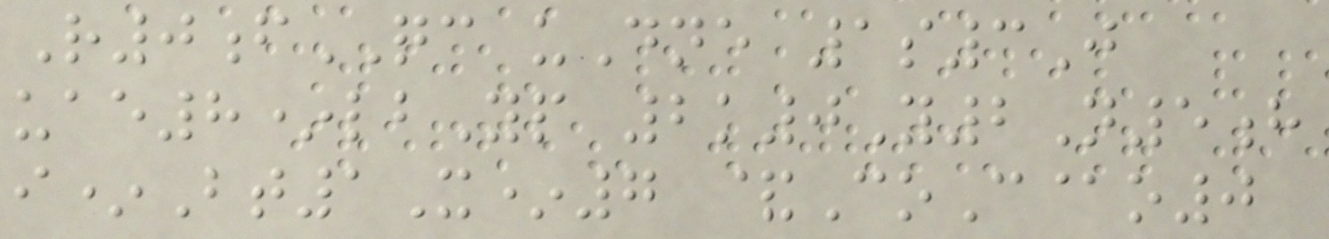R0fQC uDne 1s3J
uae8*lbYp 2k0Y2N5h
i*Bt1X*7 &CoC@o0
